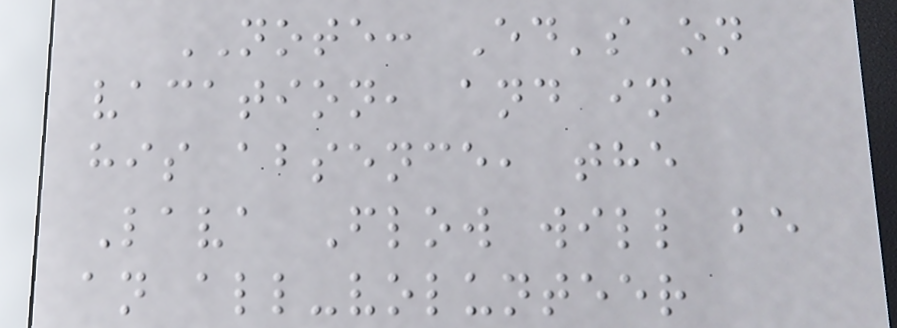NOTE: Ed's on
vacation, and in
his absence, the
Lava Flow will be
an all-volunteer
